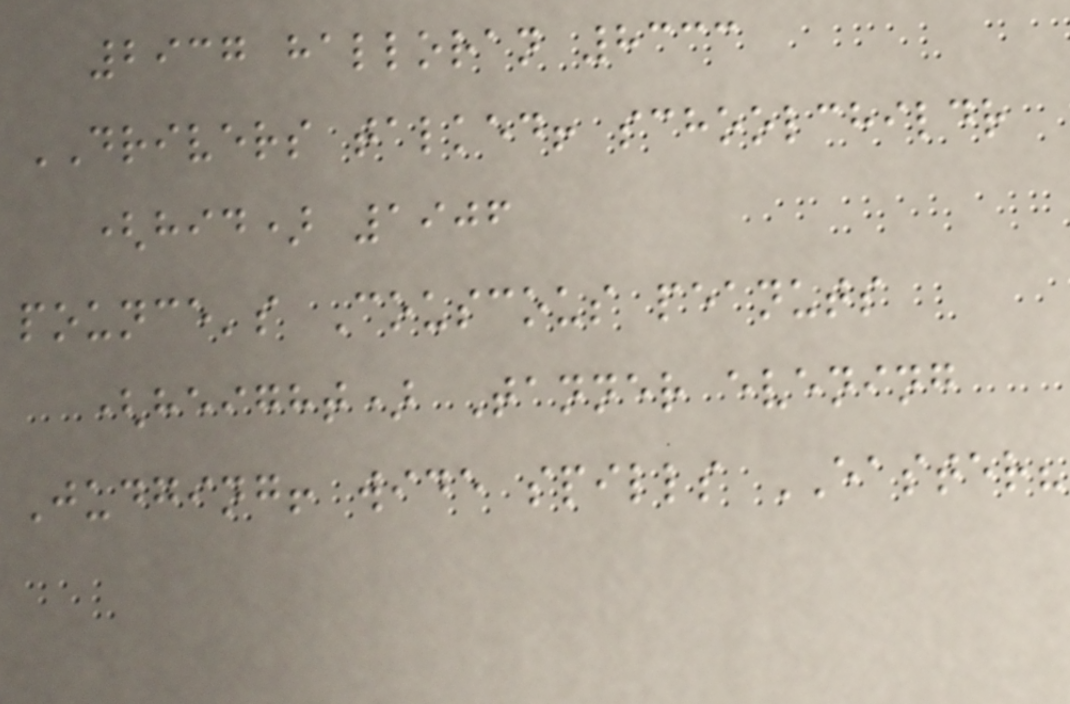2937 halloran 8333
DRIVERS talked! schoolchildr
(hid) 1906
pounce's Couscous peanuts
(height) Tanner evening
Judging! wide spills EASTER?
